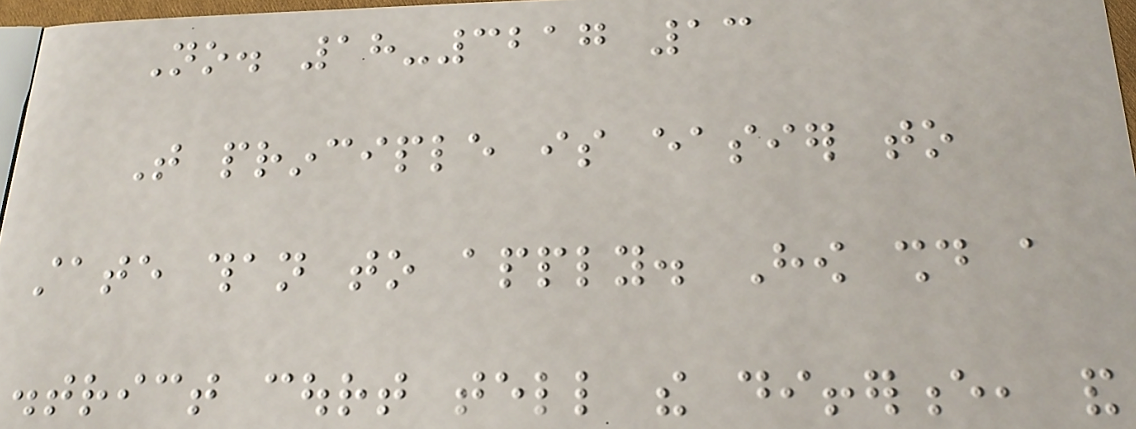No. 18-3217 13
That principle is easier to
state than to apply. How should a
district court tell the difference, and
